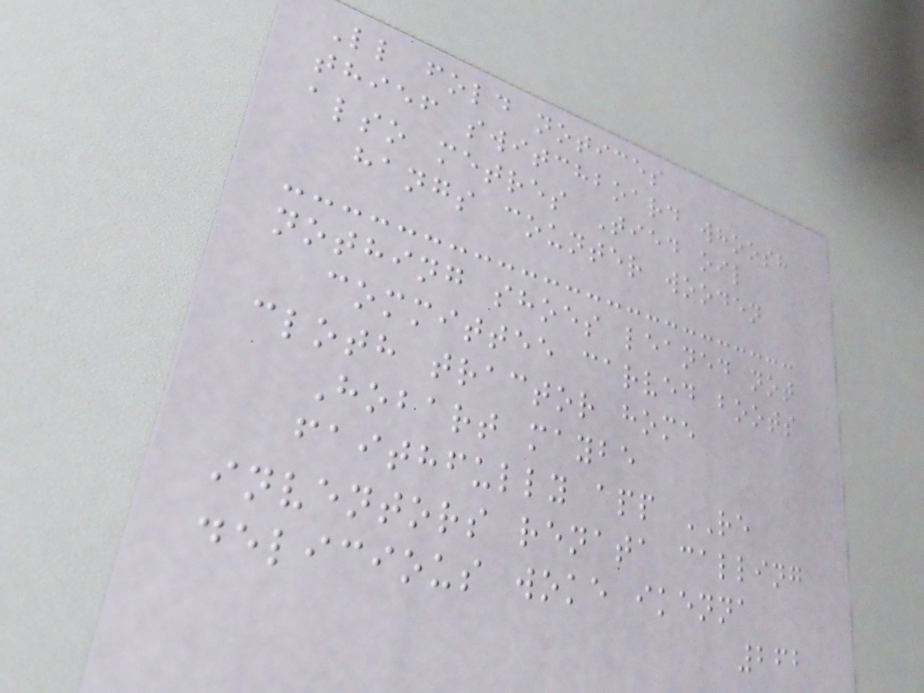Ll fold notices
thief switchboard whoosh
also metres Tied oil
hangs counter wooden
nothing shoes leaned not
committee carved boots
cloth tractor home
Hobart maybe
faithfully app RE
inventors renata calling
delicious woke ikenna
262
